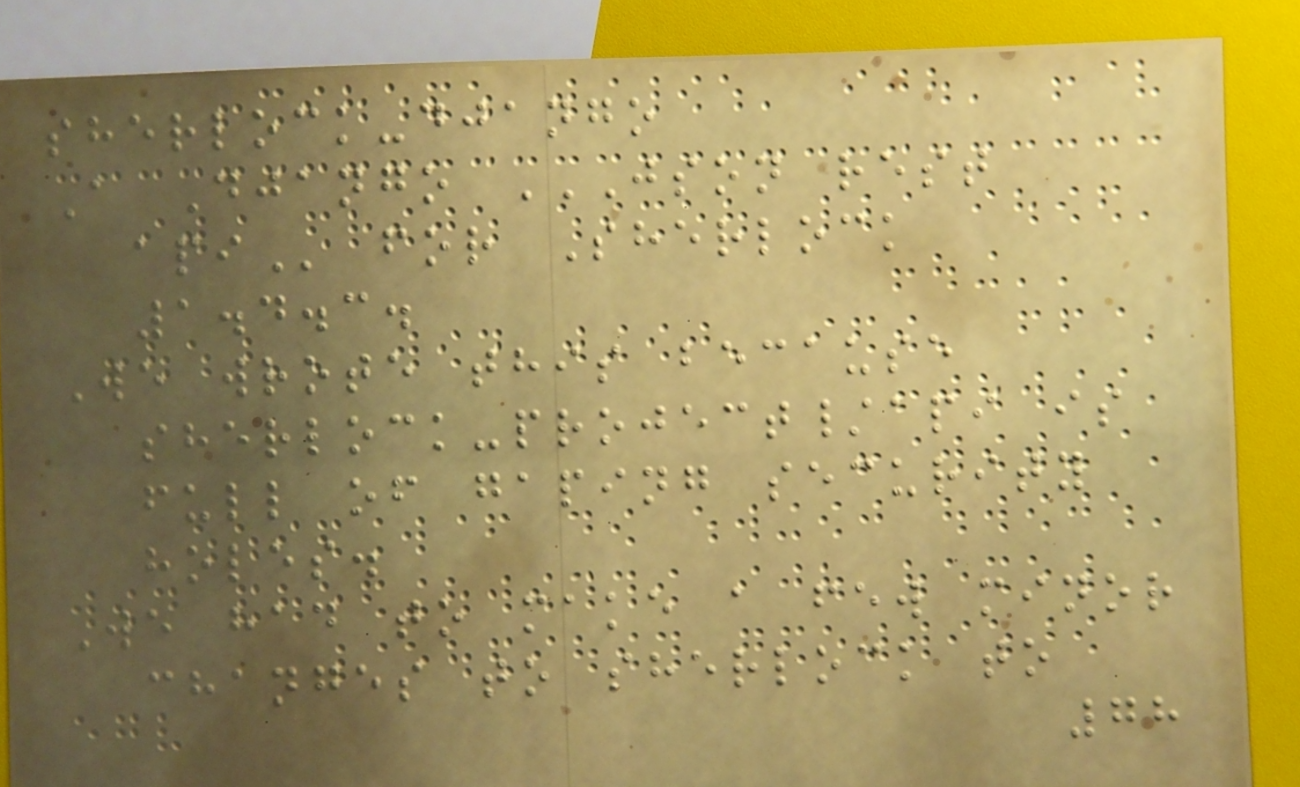sherlock-django
A Django JSON REST
API for Sherlock
1.4.3.
We wrote this because
sherlock-project/api is
full of gaping security
holes.
We had to make a few minor
changes to sherlock to
78
